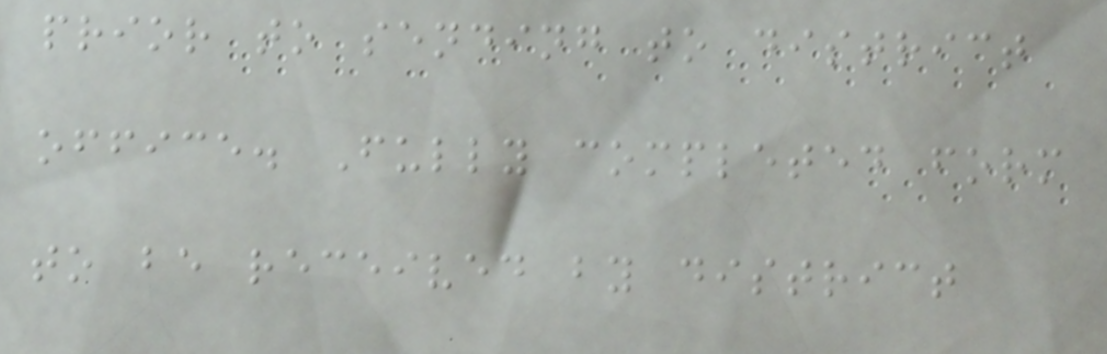prior to sending to district
office. Fully completed form
to be received by district
